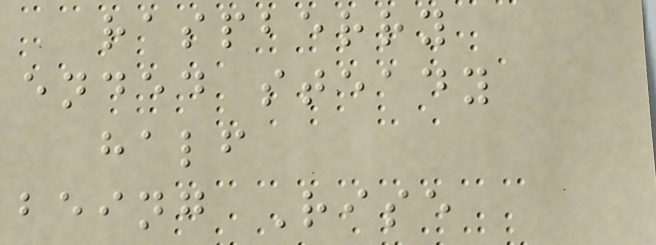raspberry
ended steady
half
being Rise
